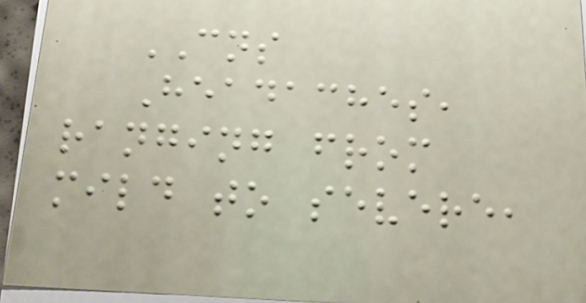CNS
Headaches,
ranging from
mild to severe,
